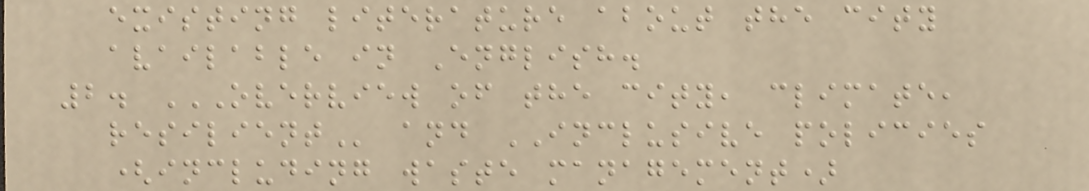existing literature about the city
available in English.
2. OVERVIEW OF THE CITY, CLIMATE,
RESILIENT and INCLUSIVE policies
(including waste management)
